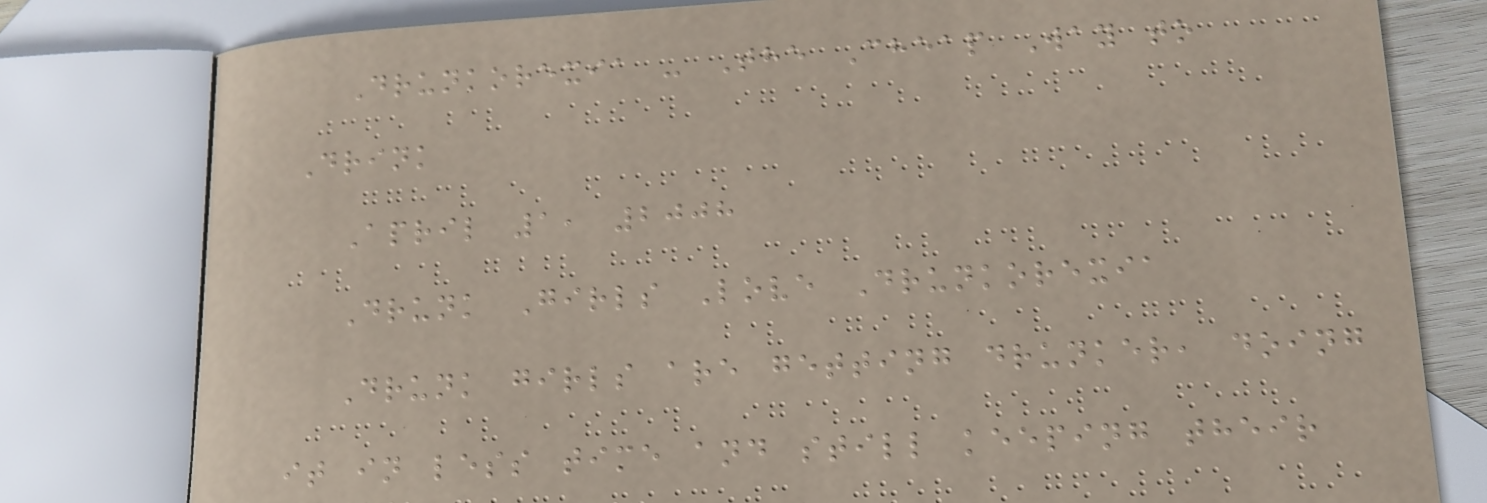Drunkorexia - The Cheap Way to
Drink
April 1, 2008
Drunk Girls Love Drunkorexia
Drunk girls are getting drunker, doing
it in less time and still keeping their
